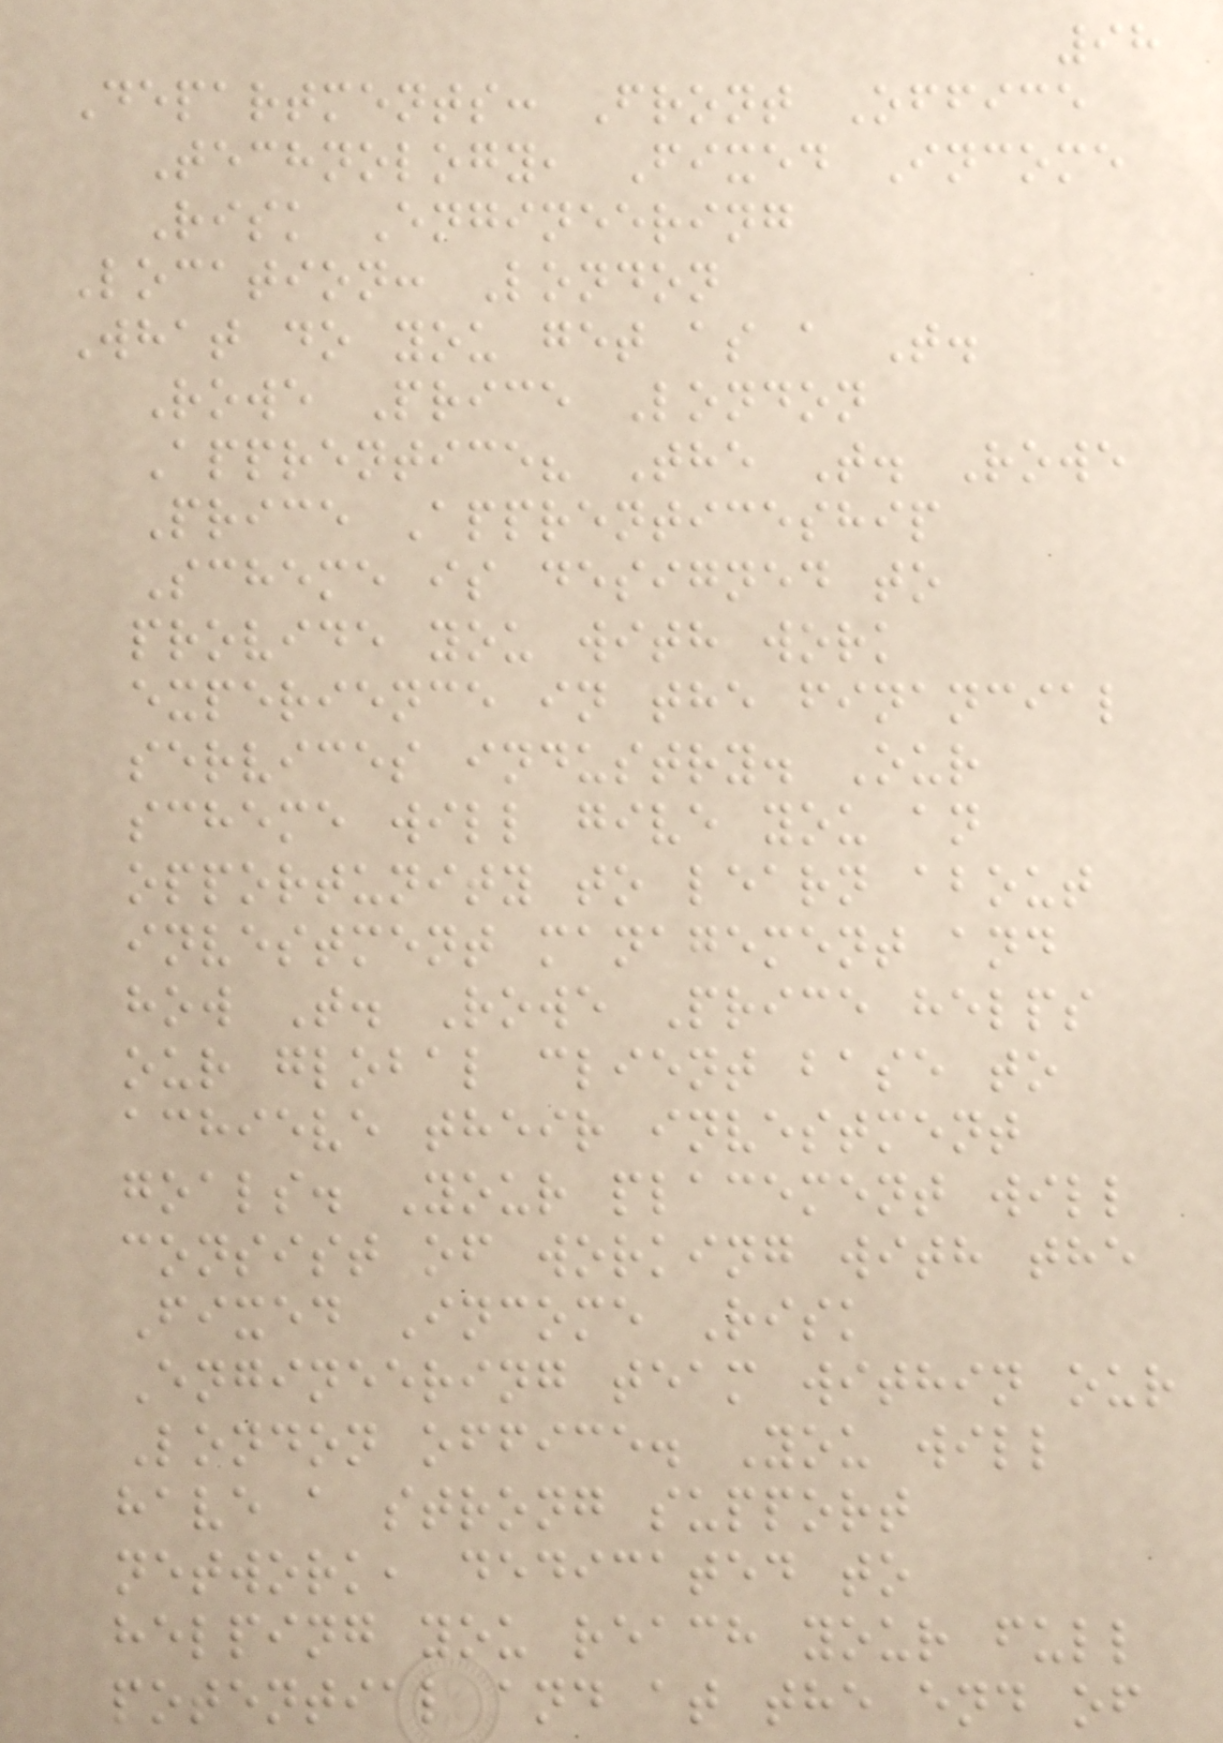98
Departments: Front Office
Technology, Fixed Income
Risk Engineering
Location: London
What do you get as a T.
Rowe Price London
Apprentice? The T. Rowe
Price Apprenticeship
Scheme is designed to
provide you with work
experience in the financial
services industry. Our
scheme will give you an
opportunity to learn about
investment management and
how T. Rowe Price helps
our global client base to
achieve their investment
goals. Your placement will
consist of working with the
Fixed Income Risk
Engineering team within our
London office. You will
have a strong support
network, dedicated to
helping you reach your full
potential and at the end of
